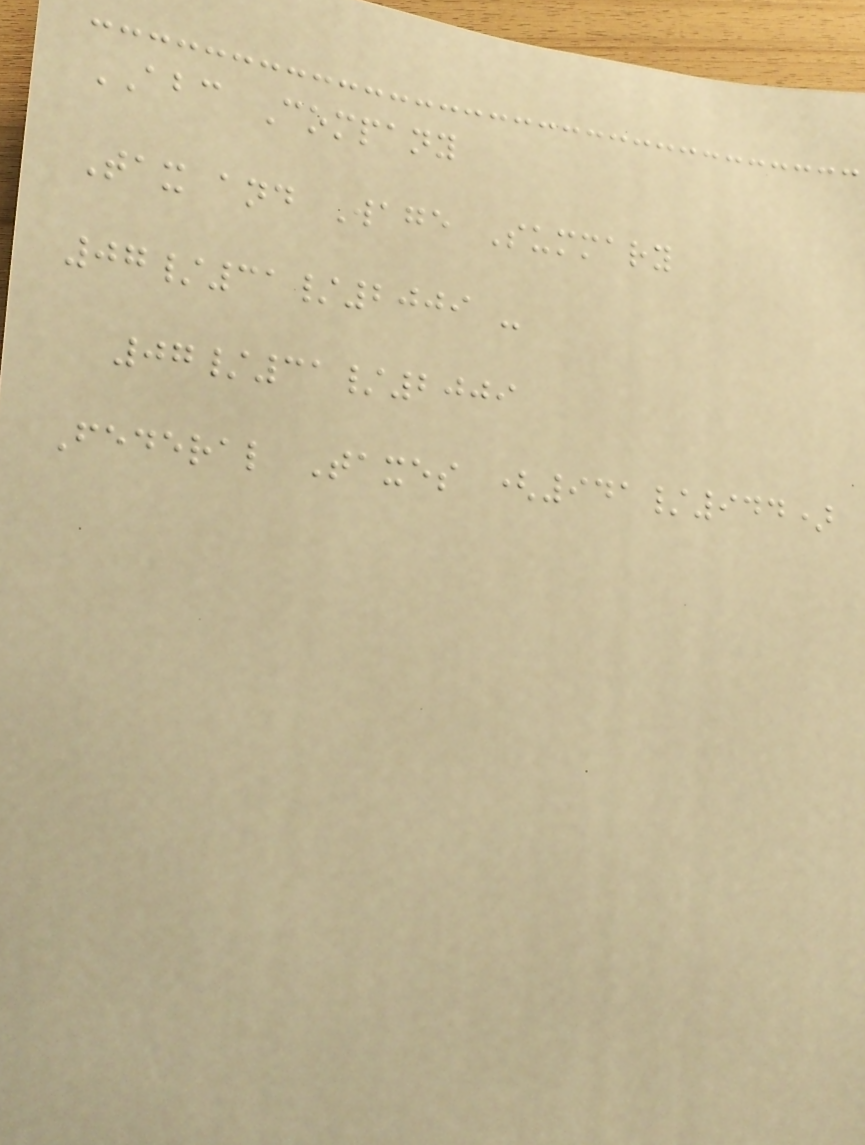ABC Company
Tax and Wage Summary
07/31/2009 -
07/31/2009
Federal Taxes (941/944)
